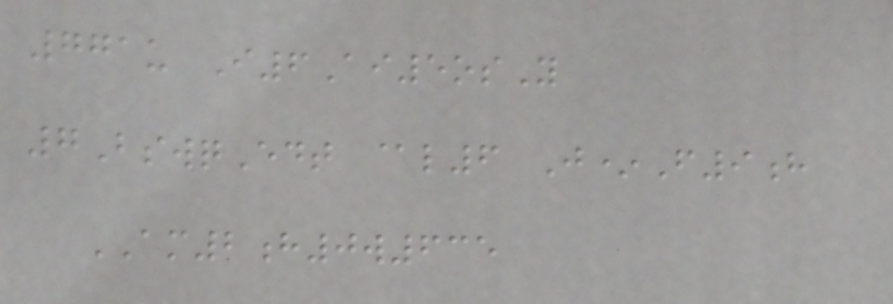771u I6Ai5osY
7BswqEdt @l6 J*F9h
AM2h0w635
